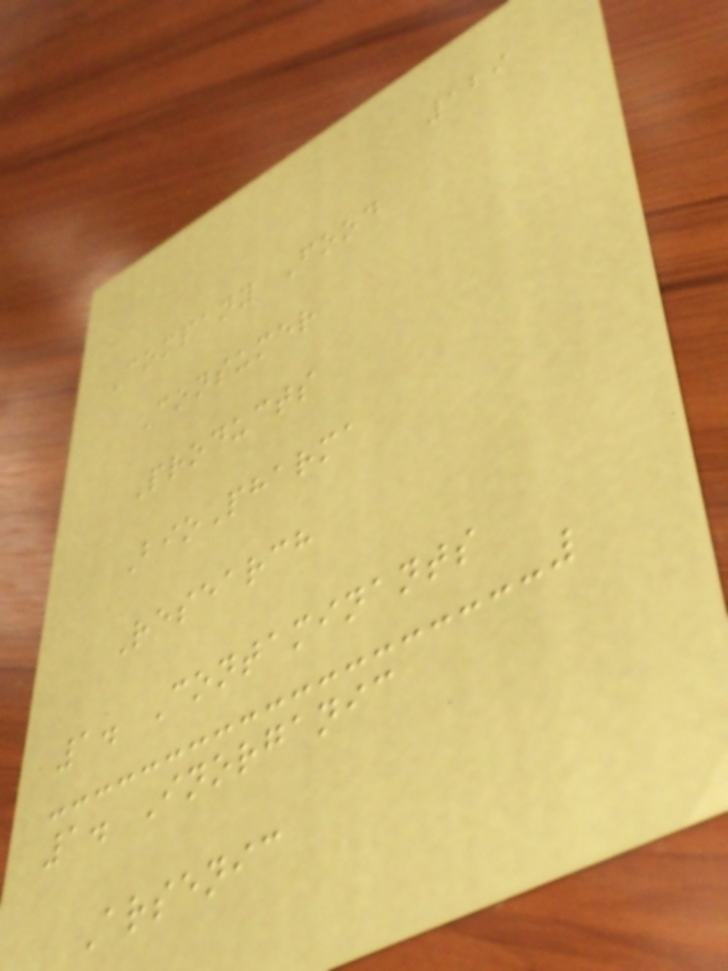129
Company Food
Consumer
Products
BioPharma
Research
1. Contaminants
1. Inorganic
Arsenic
